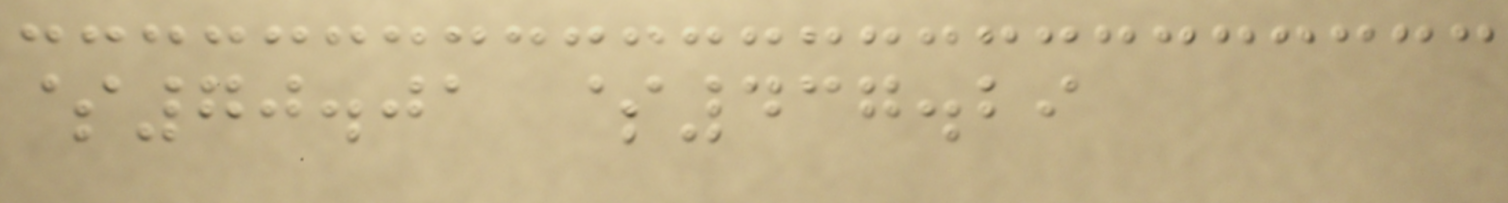$70.01 $437.29
